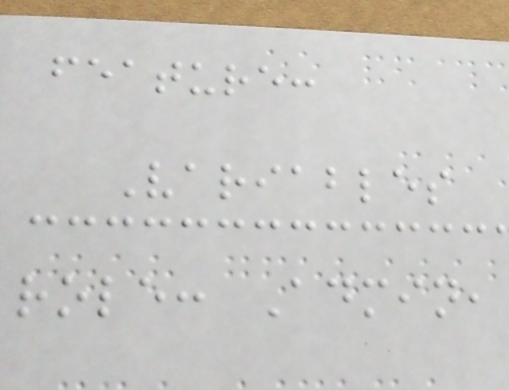feature:
Variables
role: Admin,
